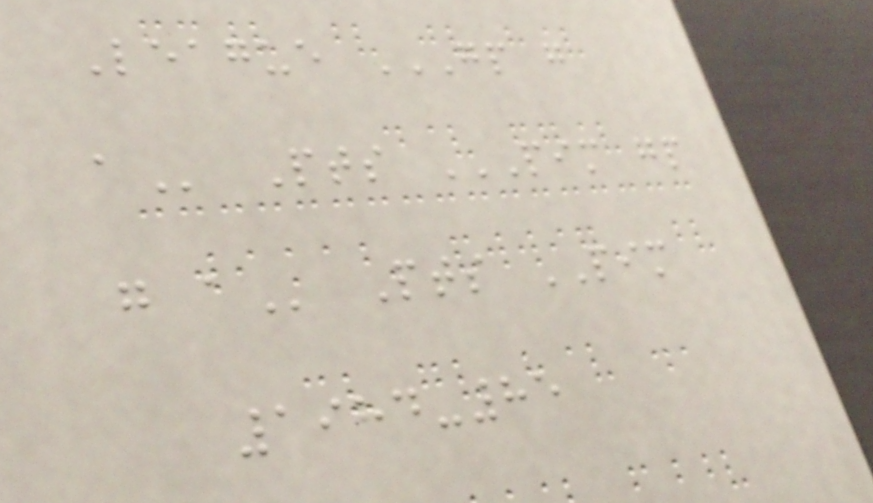League GP G
A Pts PIM GP
G A Pts PIM
1984-85
